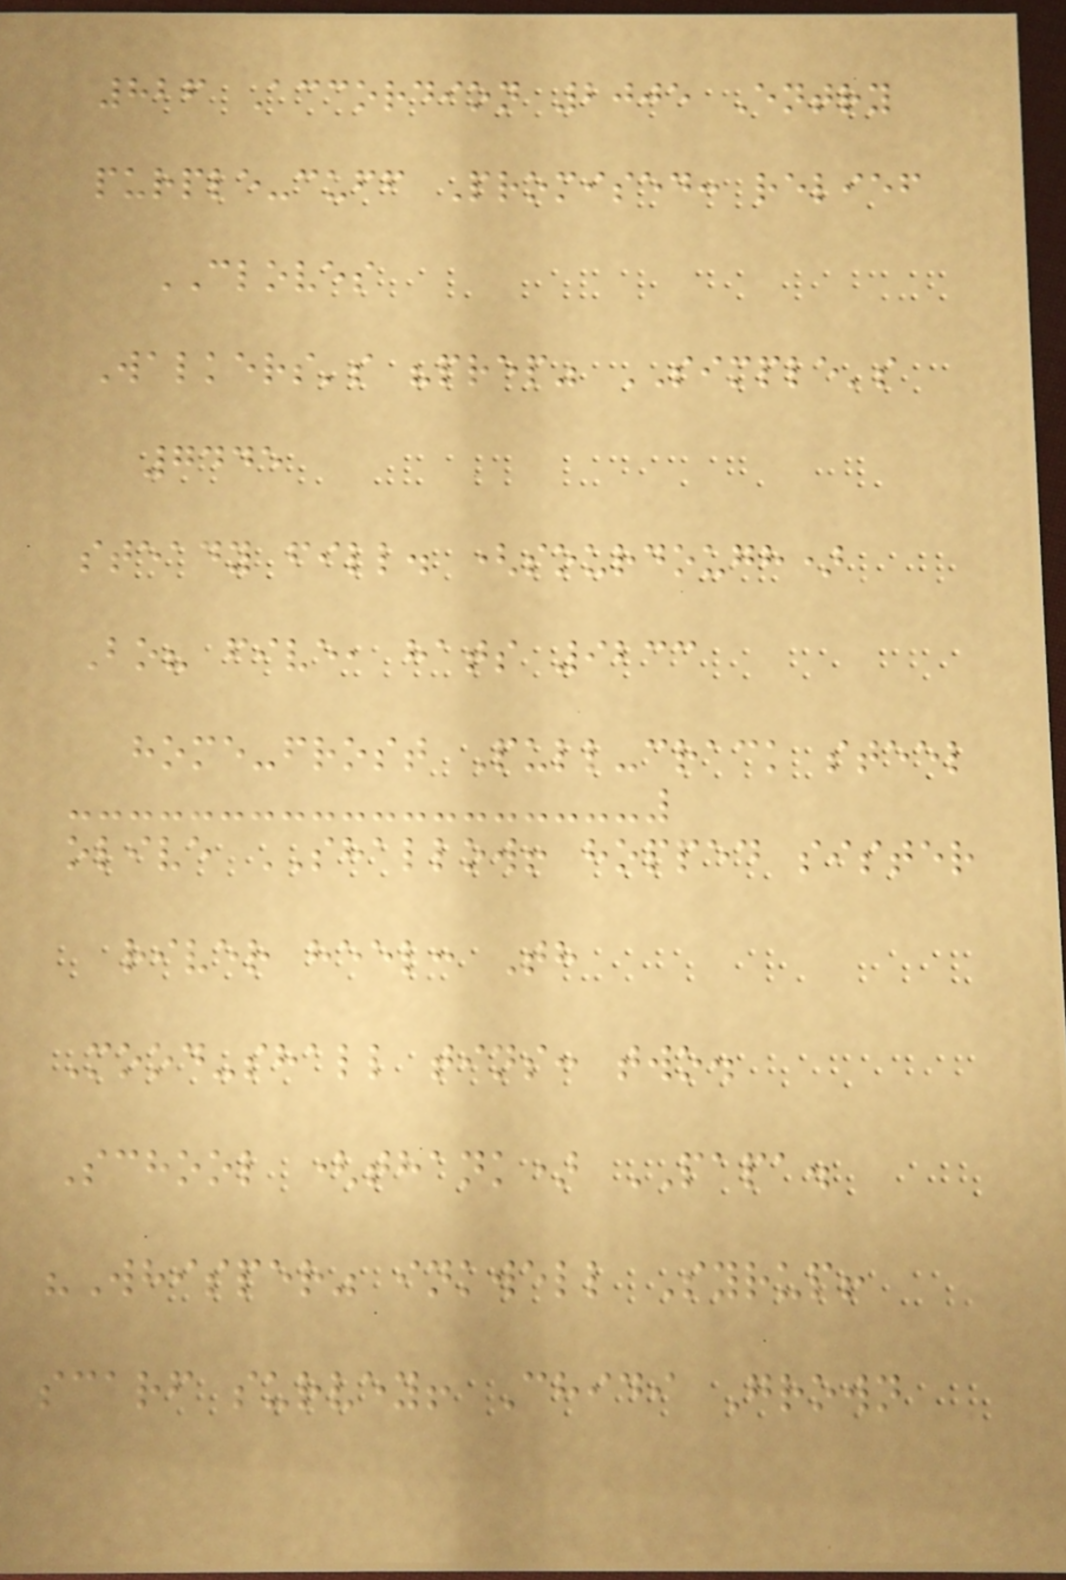826 Accordion 2005 Entry
purple-cuff Promised: relief
CLOVES
Walkers's "prep" SIMPLE's
7445
steady fill. (sourdough)
Bo? five, hats 9233
home-frost Pull-crack steel
olive SHALLOW! hopped sister
river heel: Th
Mood-shall tins: two.
School (thank) PAPA.
"Whisper" inkwell Syrup!
scarf survey! Chidi Grown
